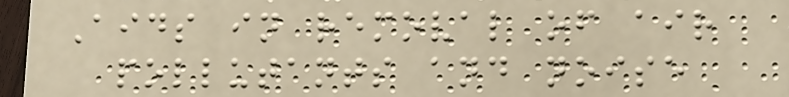Aids in removal of air
pollutants and noise
